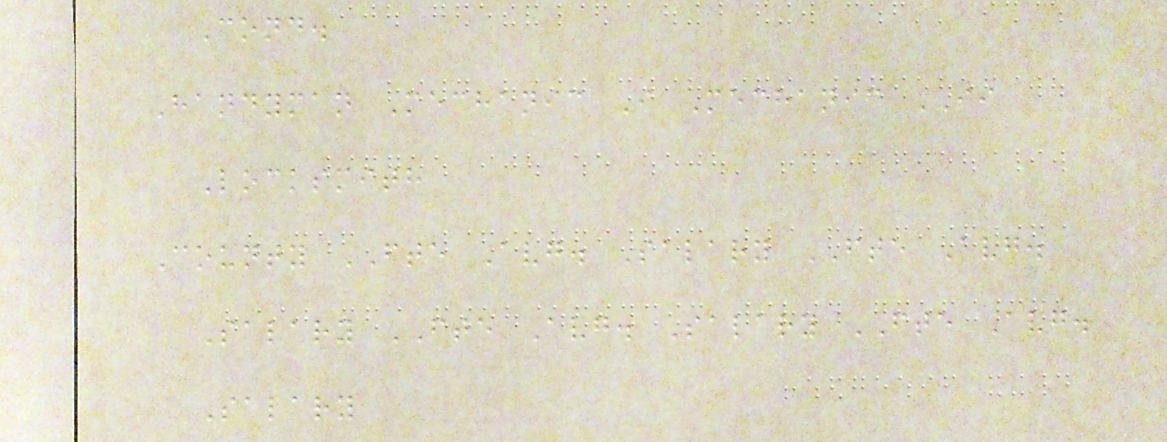Cond.
Handyman Mechanic I Mechanic II
Locksmith
County FTE Avg. Salary FTE Avg.
Salary FTE Avg. Salary FTE Avg.
Salary
